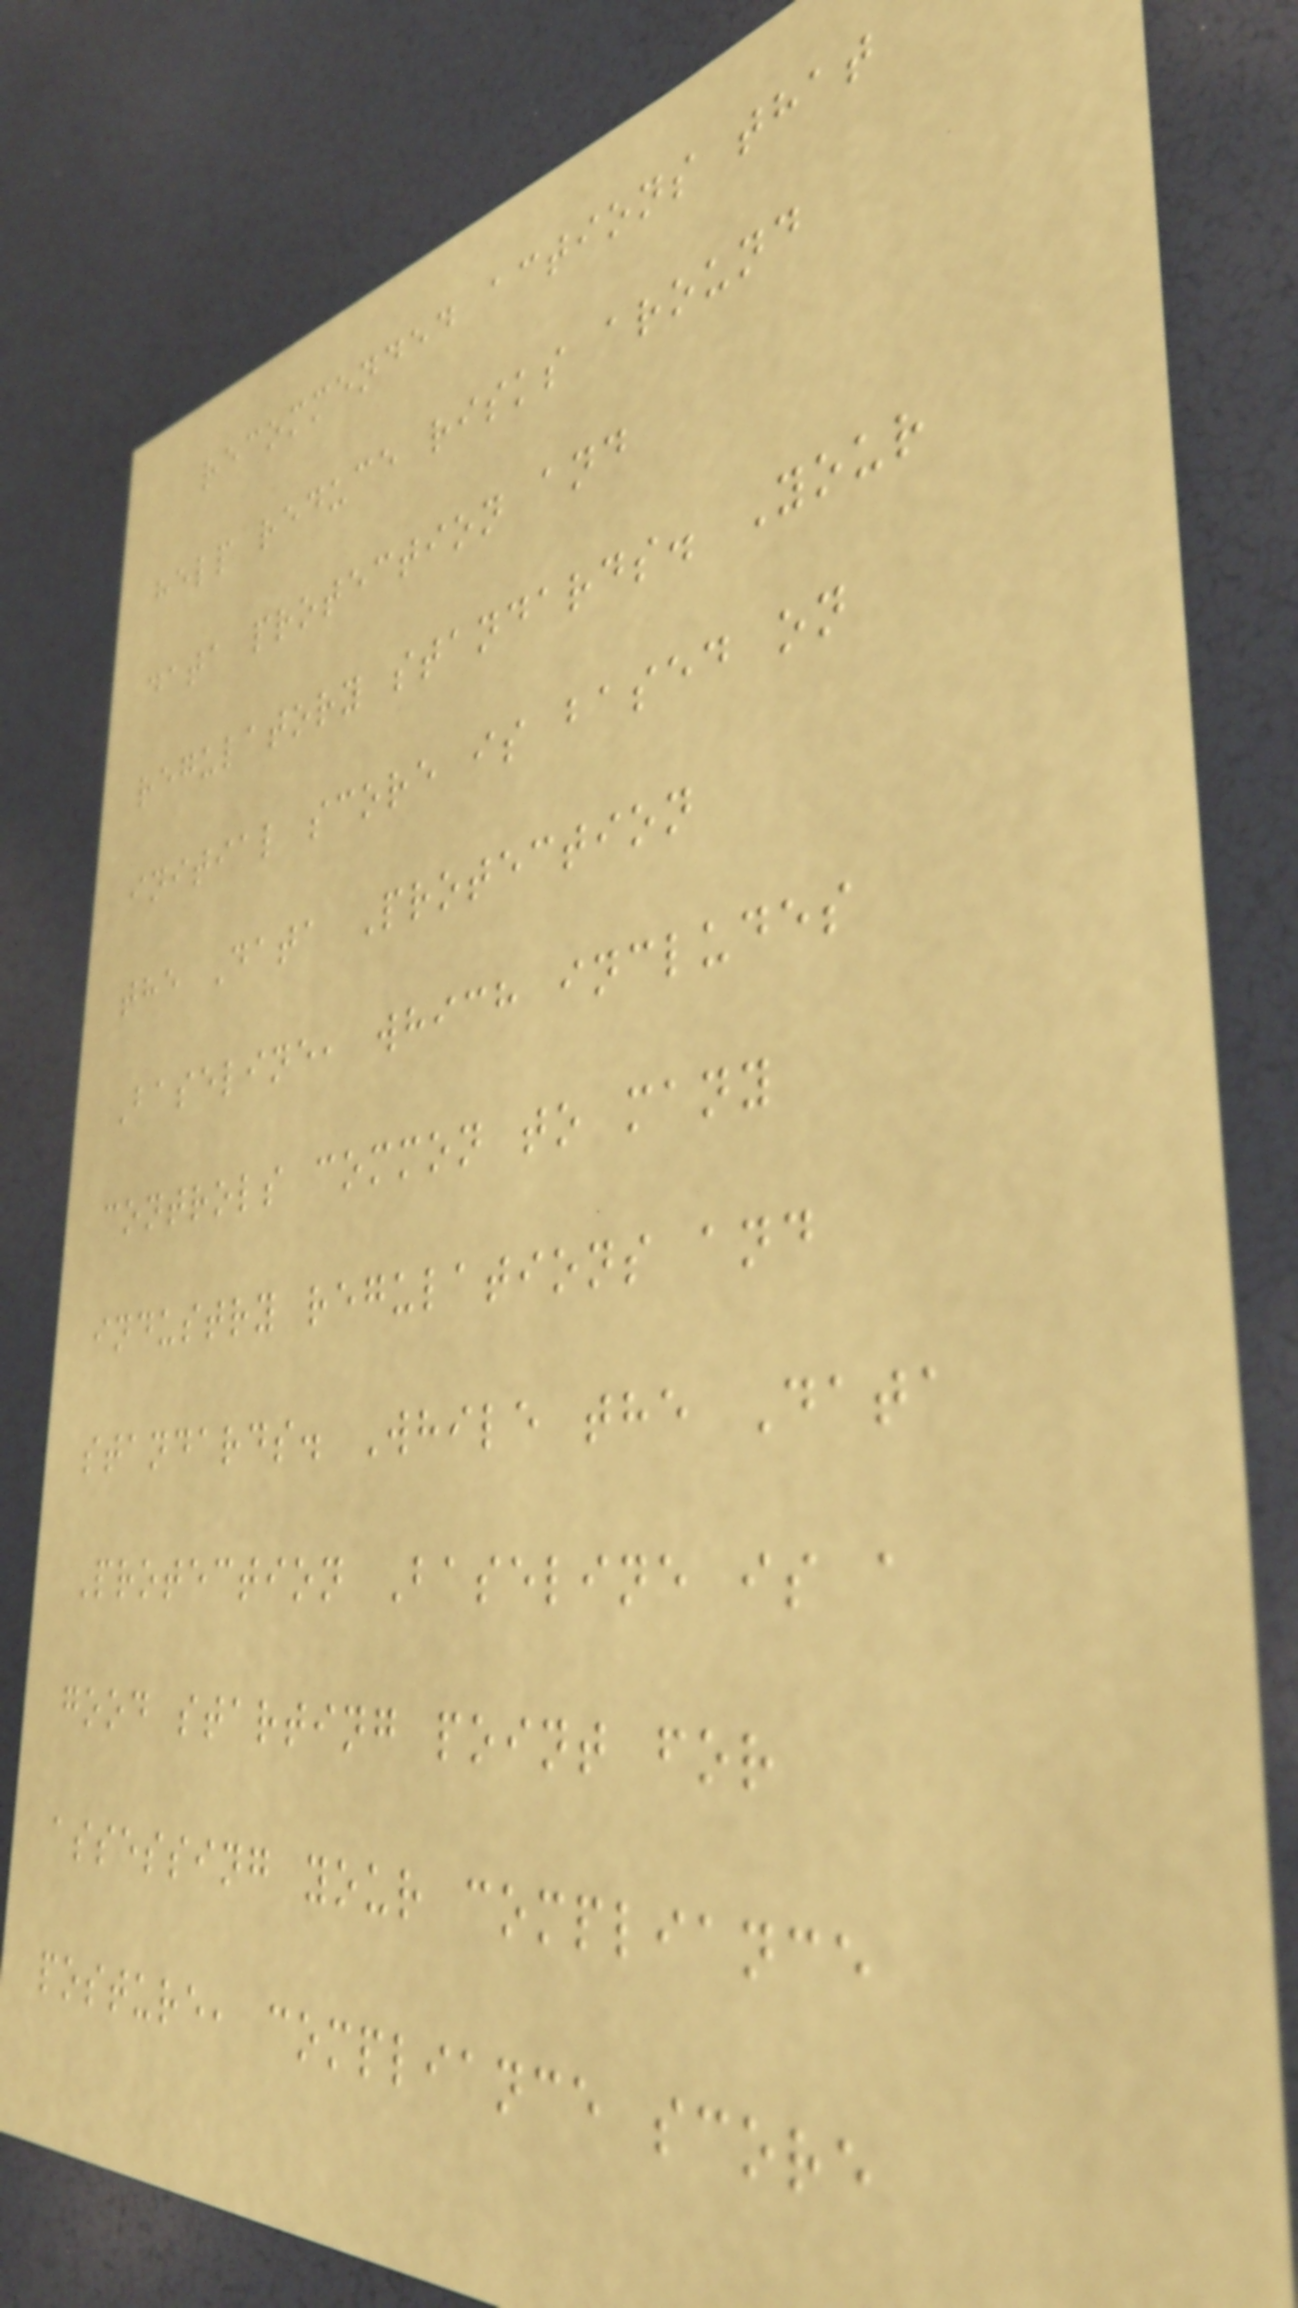recommended actions that
help reduce risks around
data protection and
regulatory standards. Your
initial score is based on
the Data Protection
Baseline, which includes
controls common to many
industry regulations and
standards. While the Data
Protection Baseline is a
good starting point for
assessing your compliance
posture, compliance score
